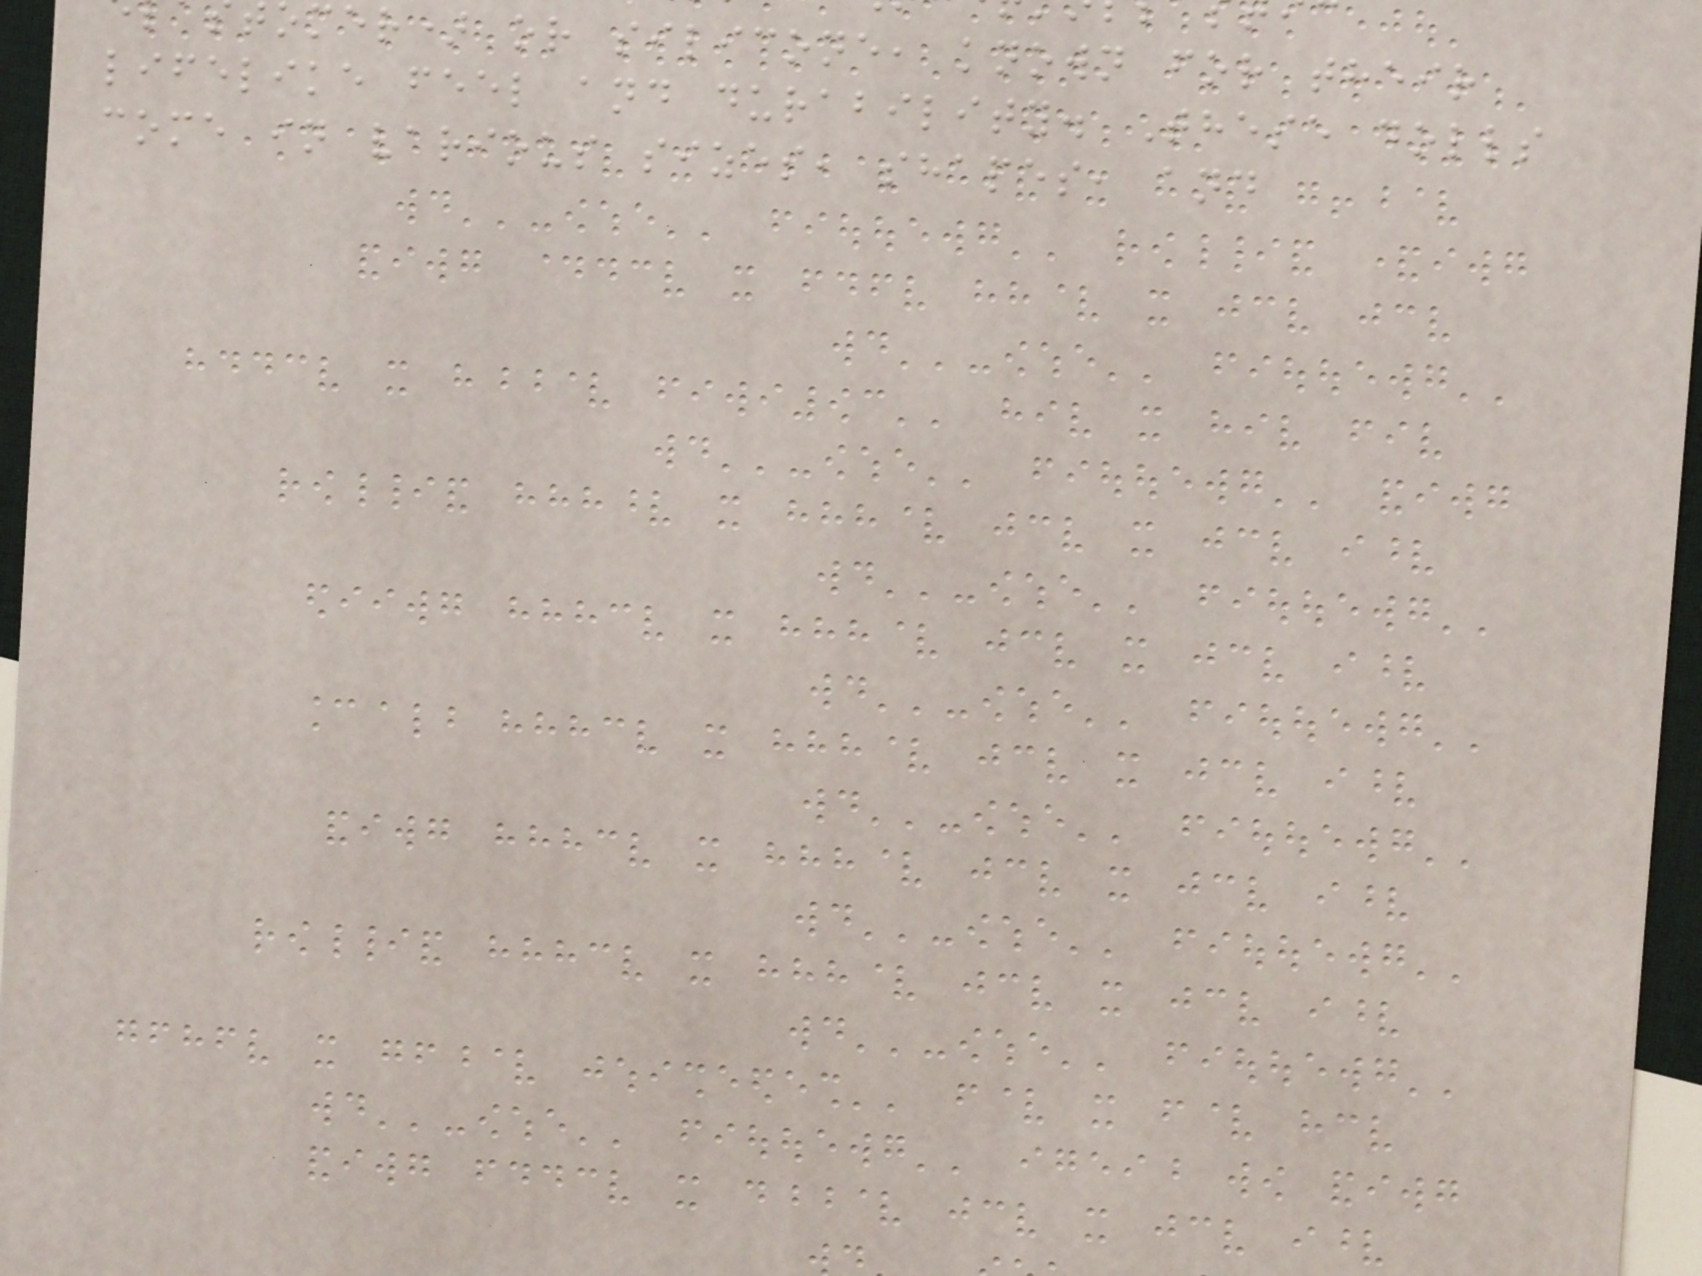omer) or silicone, known for their
lifelike feel and durability. These dolls
come in various sizes, shapes, and
